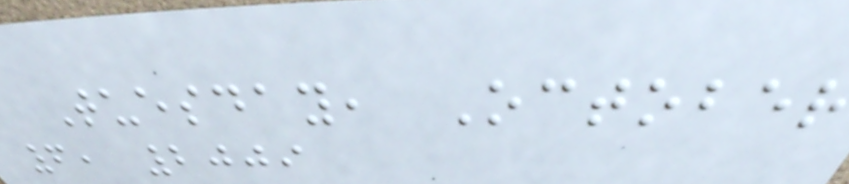Tuesday, October
6, 2009
